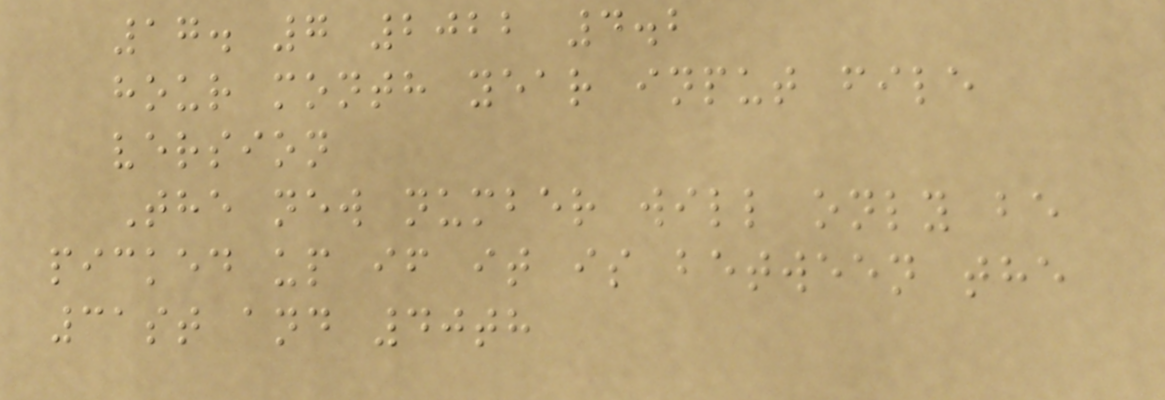17. 7 2022 4.2
hour month year input file
version
The new number will only be
picked up if it is between the
31st and 40th
